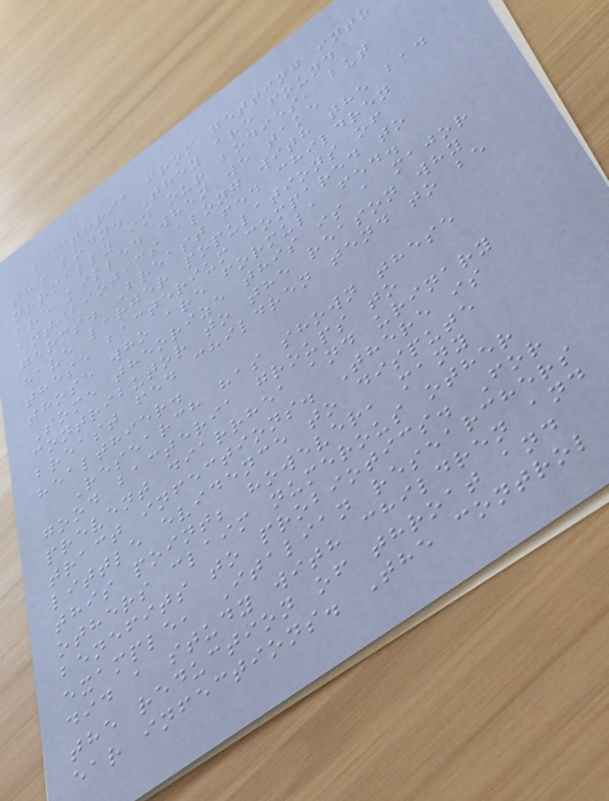bacteria from getting into
the body. They are found
normally in our bodies, but
are killed when we take
antibiotics along with the bad
germs. Breast fed children
have larger populations of
these bacterium compared to
those who are formula fed.
Some theorize this is a major
contributor to the reason why
breast fed children tend to be
healthier.
Research has shown these
good bacteria groups to
prevent diarrhea and urinary
tract infections. There is
little evidence to dispute
this point; however, many
others claim numerous other
benefits to probiotics. For
example, Italian researchers
did a study with children and
the reduction of throat and
ear infections. The control
